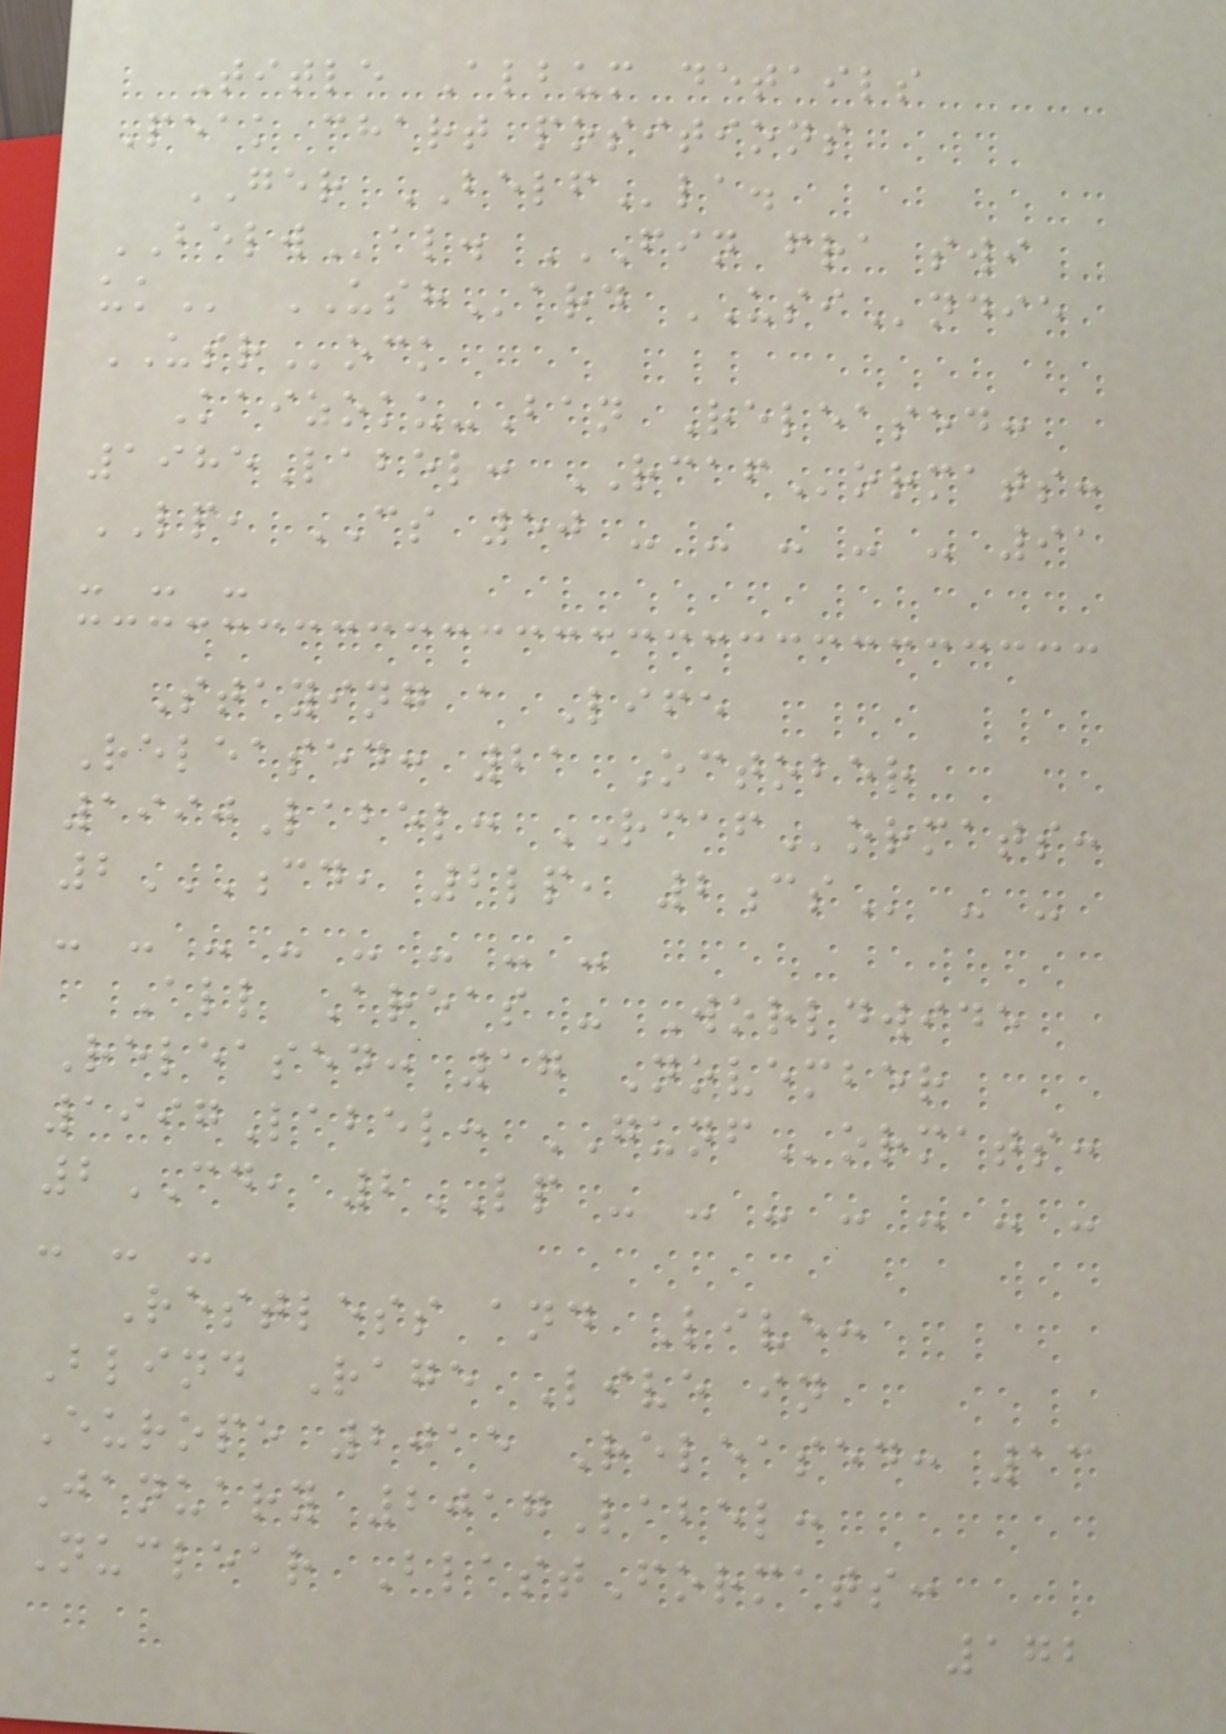Title Album details
Peak chart positions
GER BELFla.
BELWal. FIN FRA SWI
UK USHard USIndie
USRock
Kaizoku-Ban Released:
1985Label: RCAFormats:
LP, CS 50 - - - - - 91
- - -
Staying a Life
Released: 21 October
1990Label: RCAFormats:
2CD, 2LP, 2CS - -
- - - - - - - -
All Areas - Worldwide
Released: 17 November
1997Label: GUNFormats:
2CD, 2LP - - - - - - -
- - -
Restless and Live:
Blind Rage Live in
Europe 2015 Released: 13
January 2017Label:
Nuclear BlastFormats:
172
